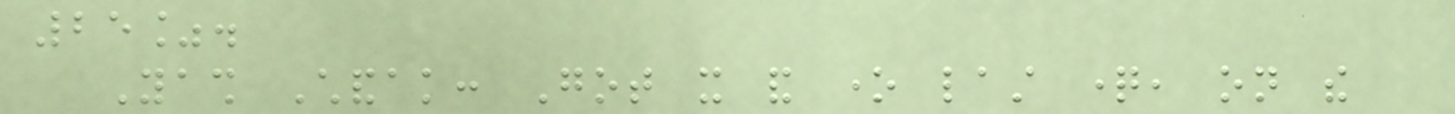25%.
Yash Chandak: Got it and one last question, on the
